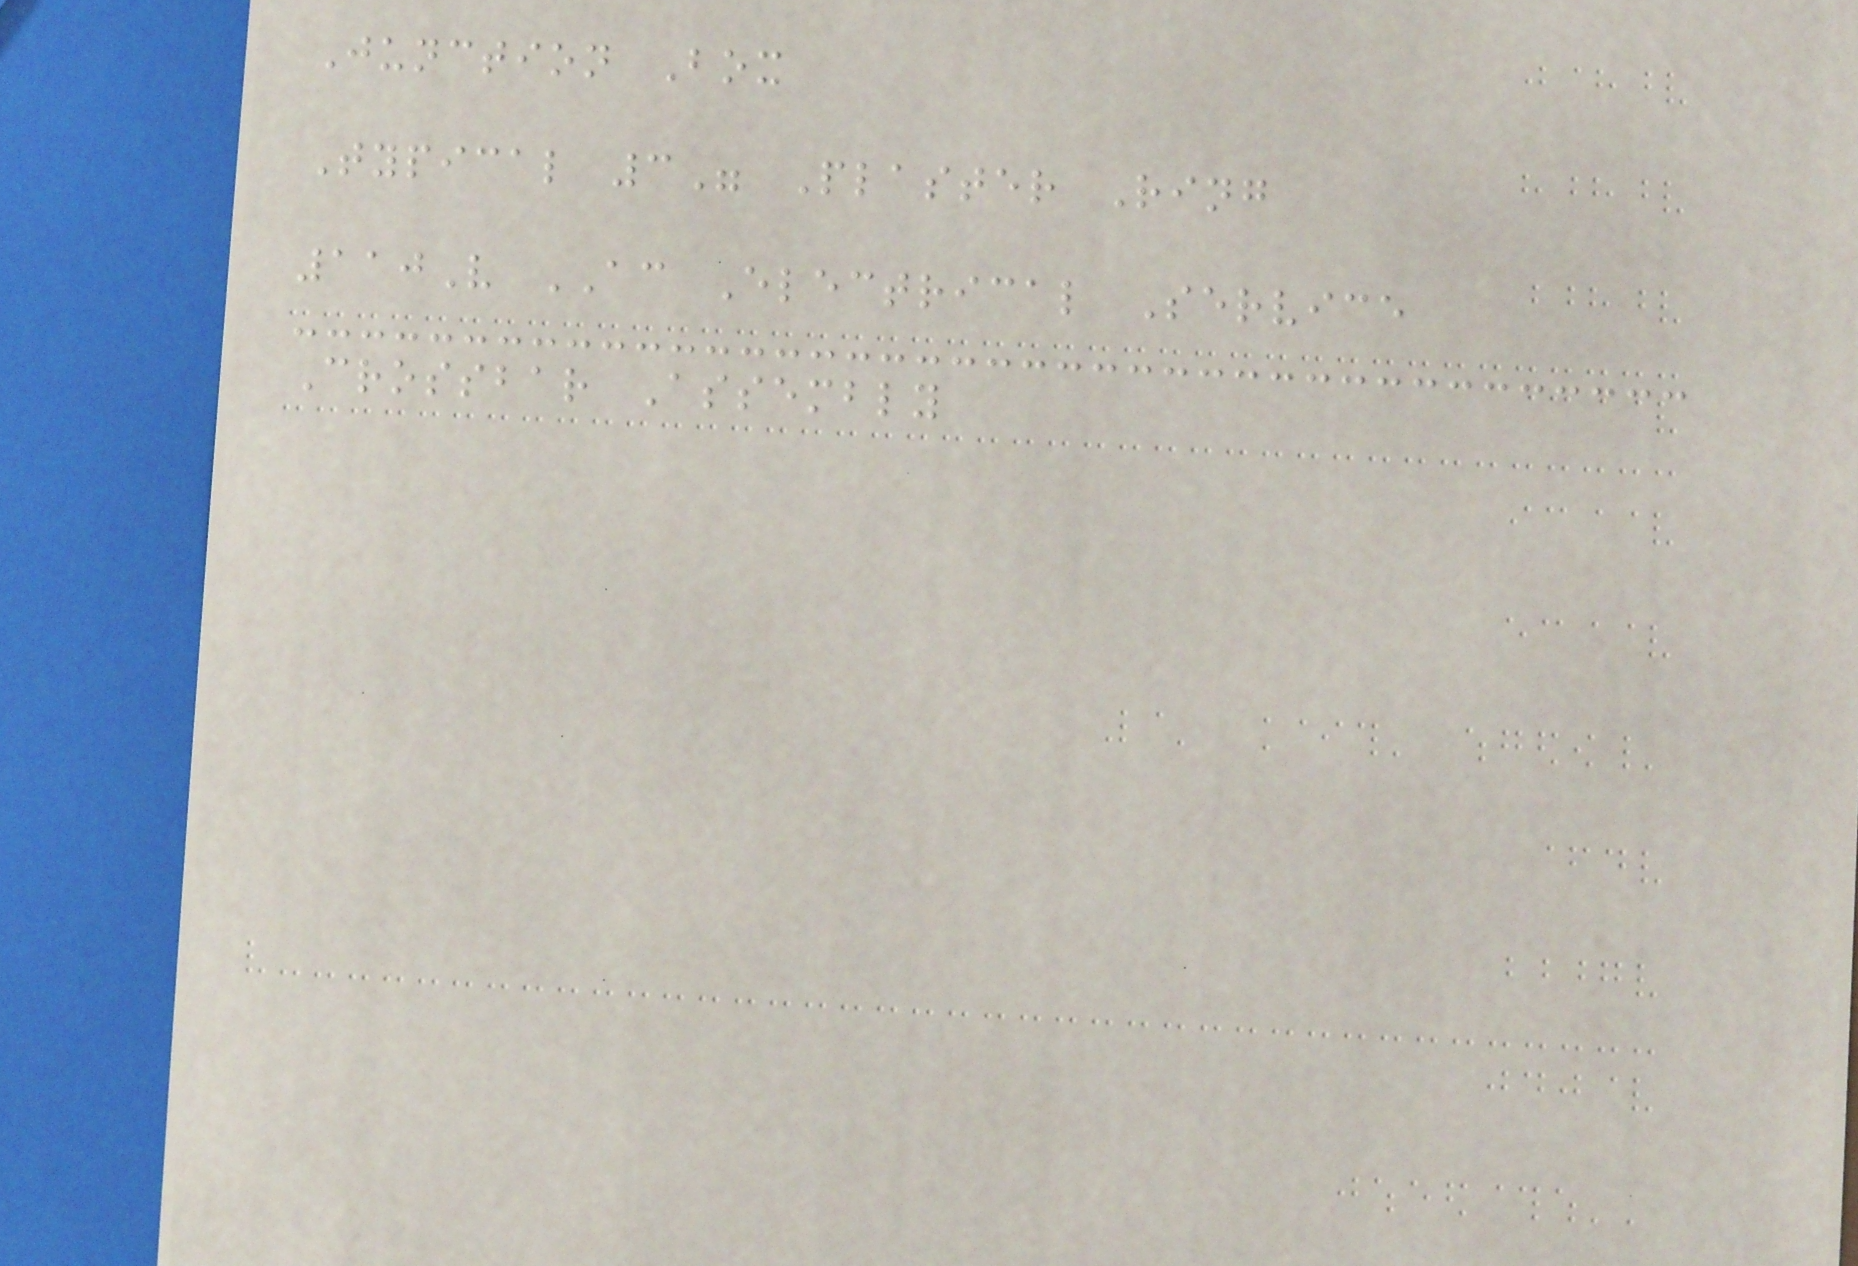Junction Box
Typical 3" Plaster Ring
110V AC Electrical Service
Crossbar Assembly
